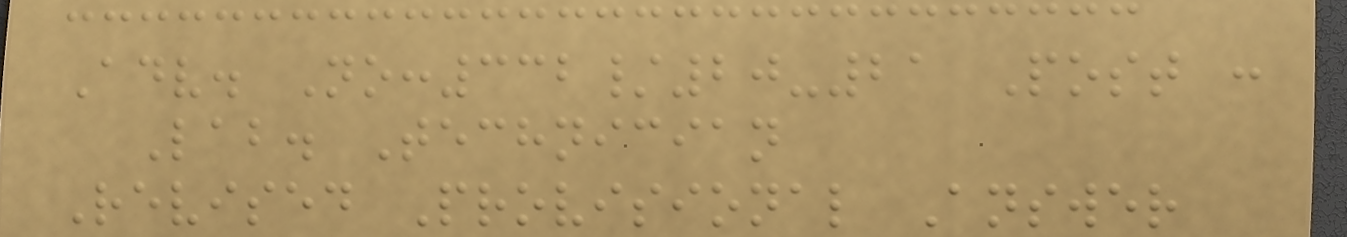Adv. No:332/20-21 Post :
Lab. Technician
Revised Provisional Answer
